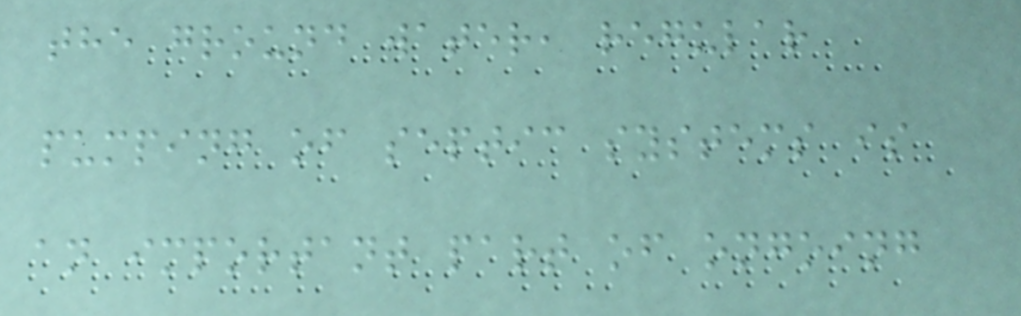the ground water, regular
pumping of septic systems is
an important part of ongoing
